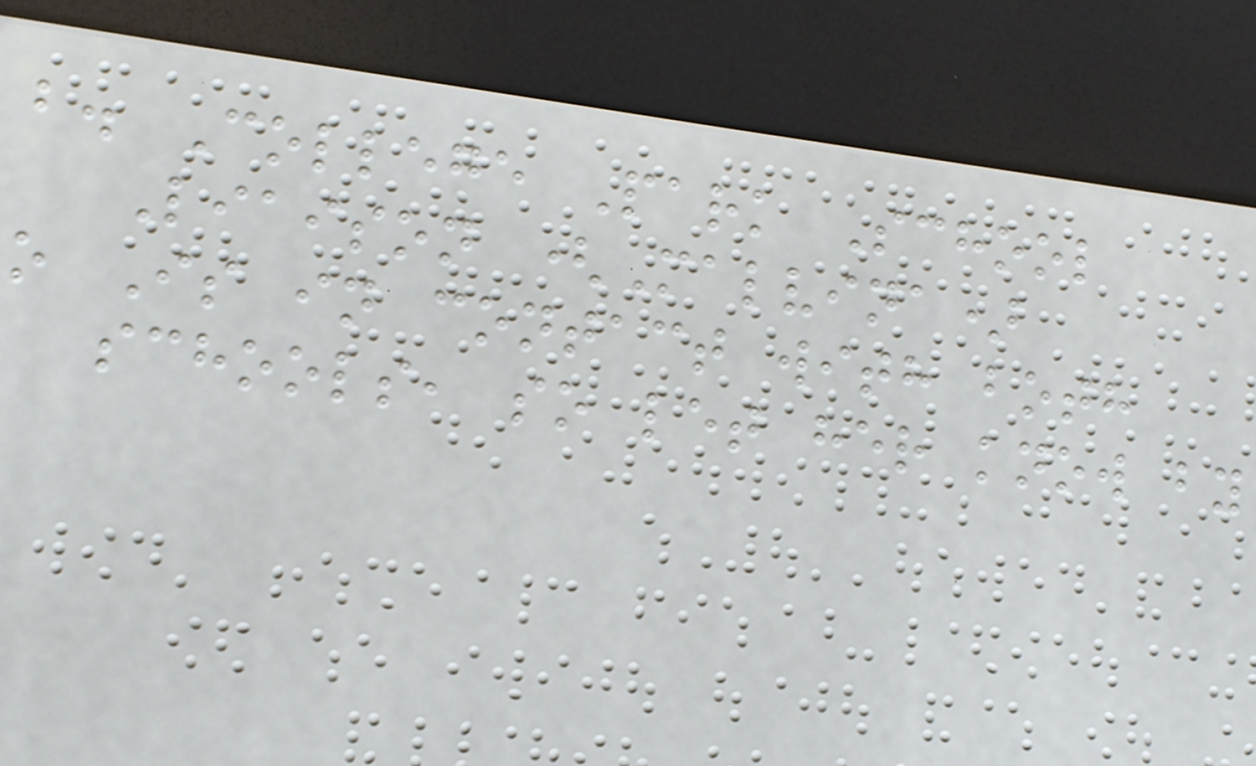b. College Park School
Liaison (Malvina)
o Is in contact with both
schools, so let her know by
